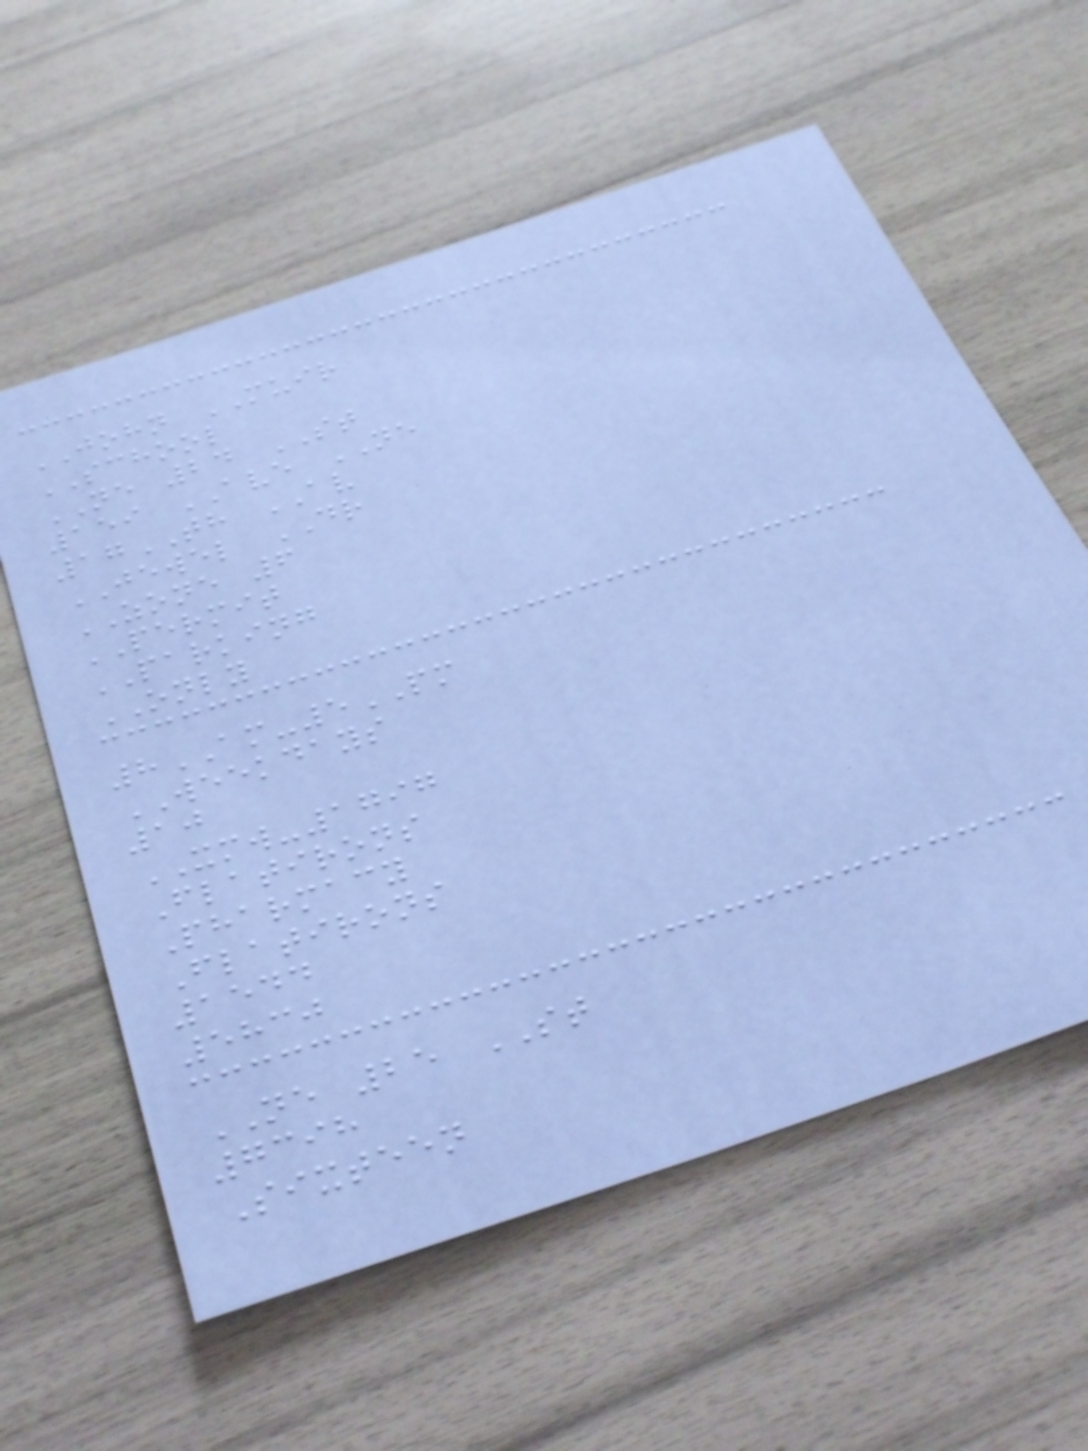JOHN MUIR
SCHOOL
NE 24 ST
159 AVE NE
17TH AV
JEWEL DR
ZONE 6
PERMIT
PARKING
ONLY
8AM-5PM
WEEKDAYS
10
XMW-1797
Flatirons
Pharmacy
Flatirons
1544
5830
NE 25 ST
7398
Sixteen
